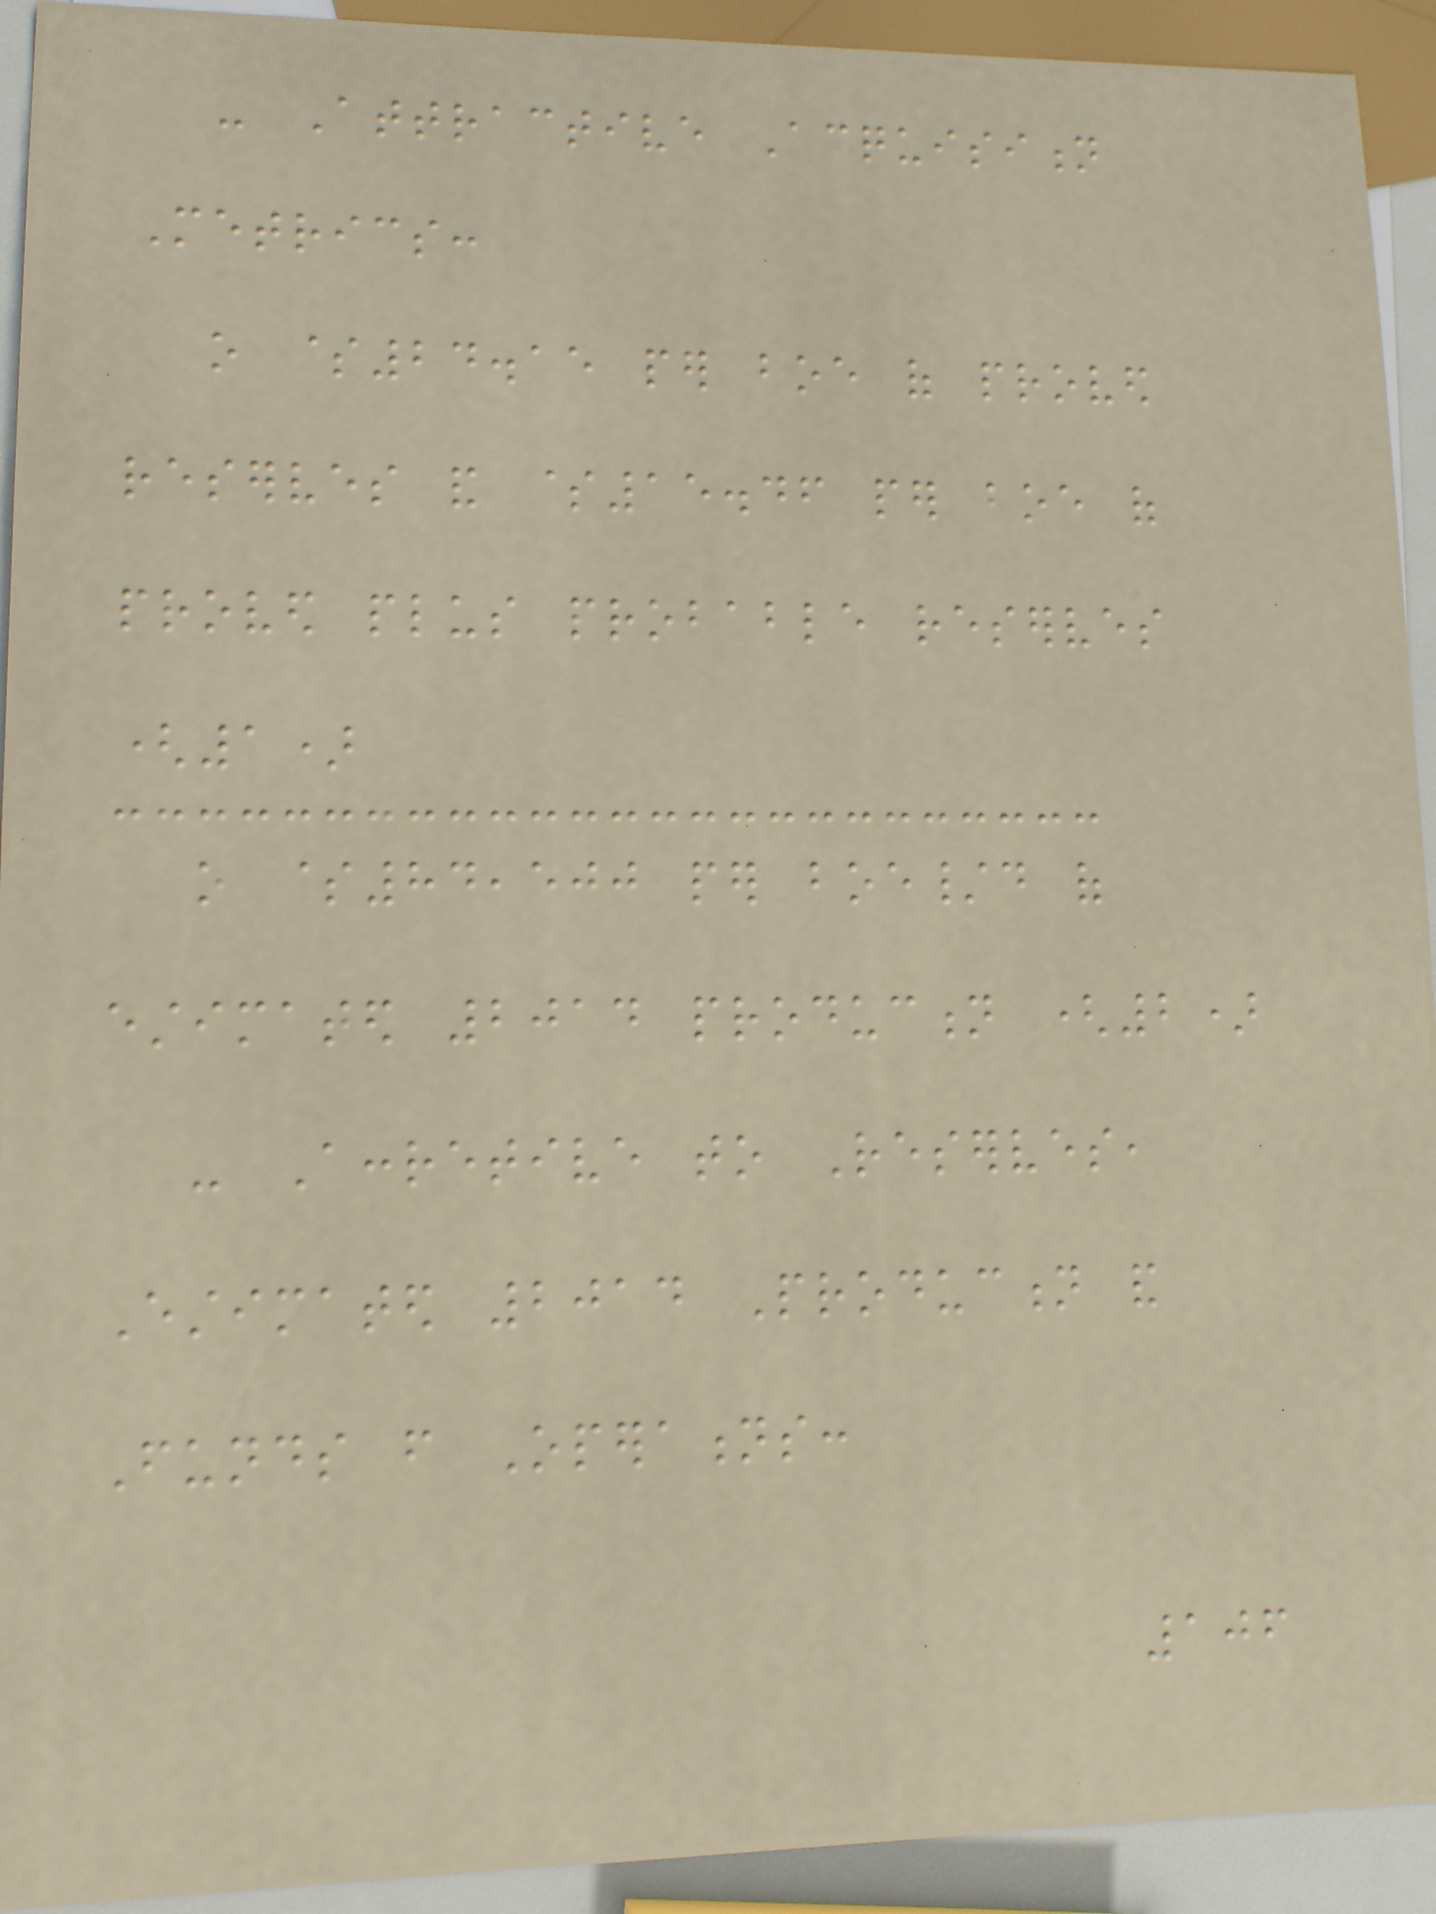- Attractive Acquisition
Metrics:
o $24.15 per boe of proved
reserves and $15.46 per boe of
proved plus probable reserves
(1)
o $84,500 per boe/d of
estimated 2014 production (2)
- Accretive to Reserves,
Estimated 2014 Production and
Funds from Operations:
106
